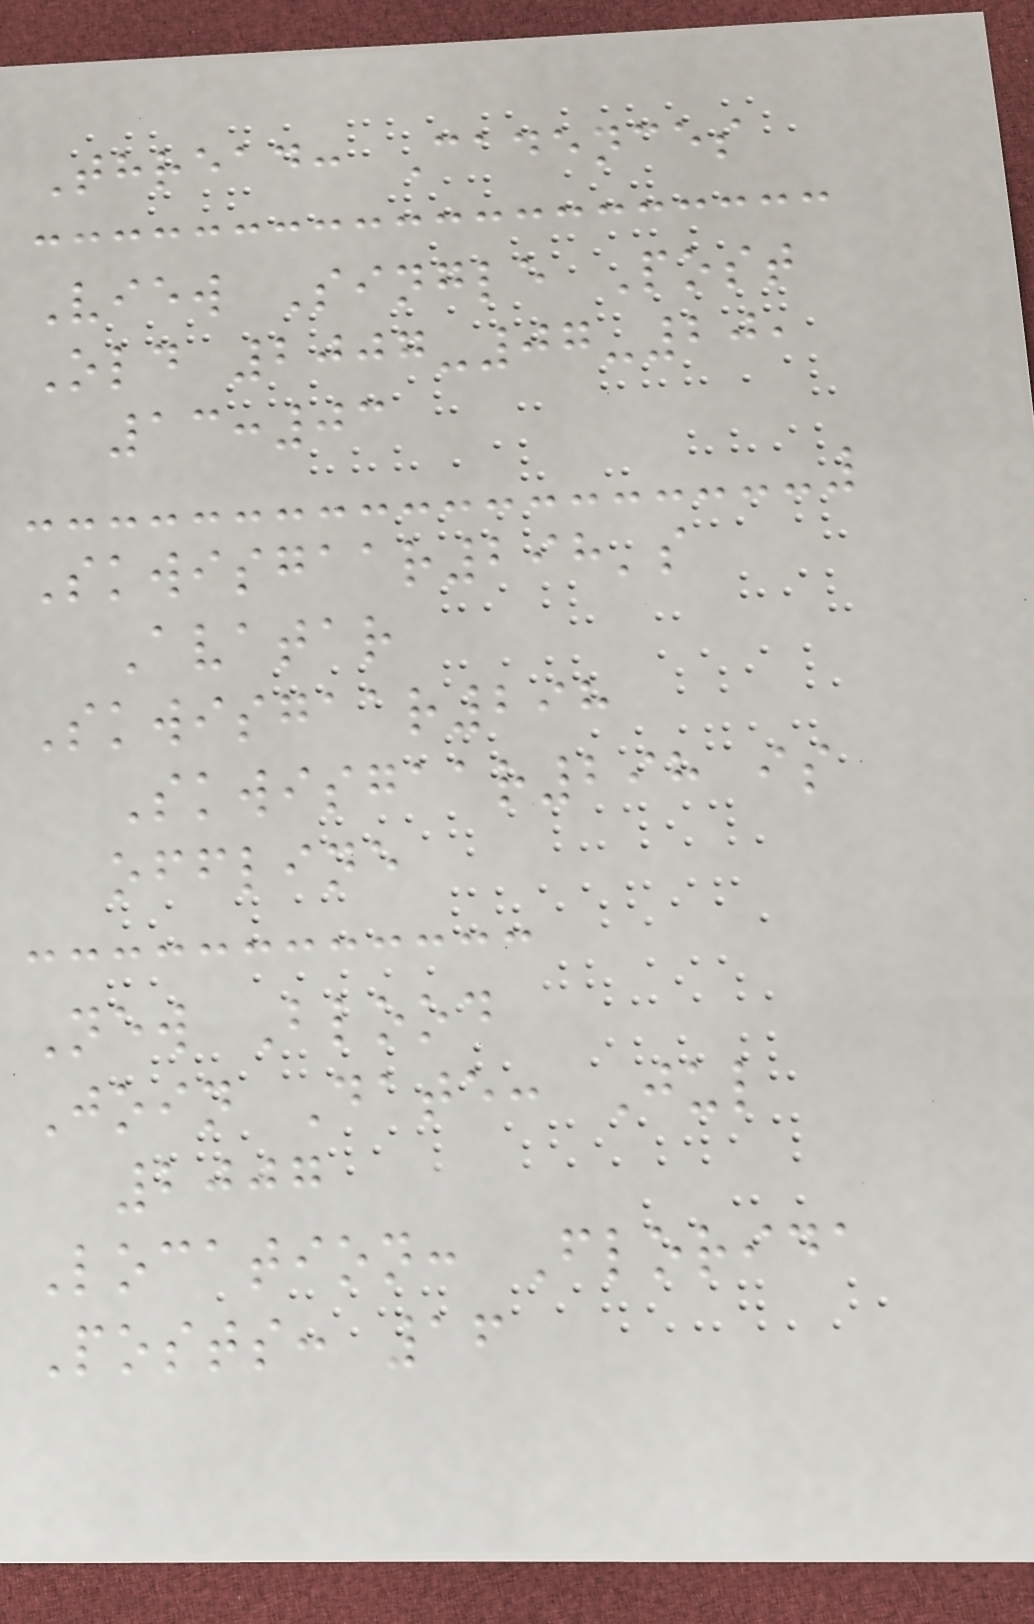Thread: Cadences
View Single Post
Old 2007-07-20,
13:03
Skwisgaar298's
Avatar
Skwisgaar298
Skwisgaar298 is
offline
New Blood
Join Date: Jul
2007
Location: Florida
Posts: 16
